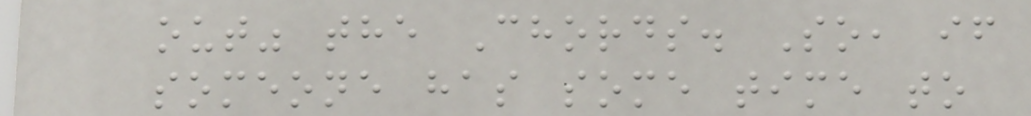out" the Chords. So, if
someone has some time to
